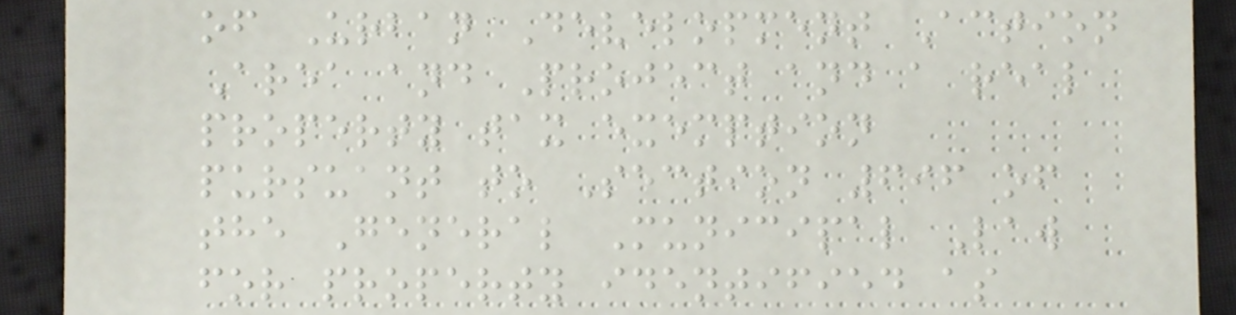of Urban Development Action
Area and Project and a real
property tax exemption
pursuant to Section 696 of
the General Municipal Law
for property identified as
